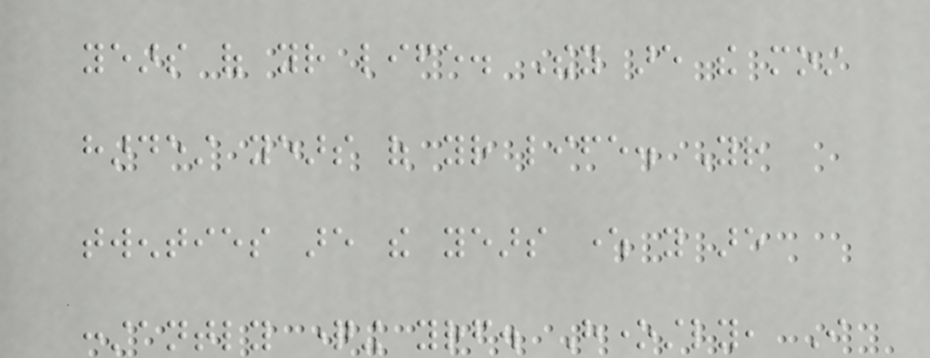years of your life. They are the most
hardest years of your life. Your
twenties are the years where you are
constantly questioning yourself. Honestly, I
